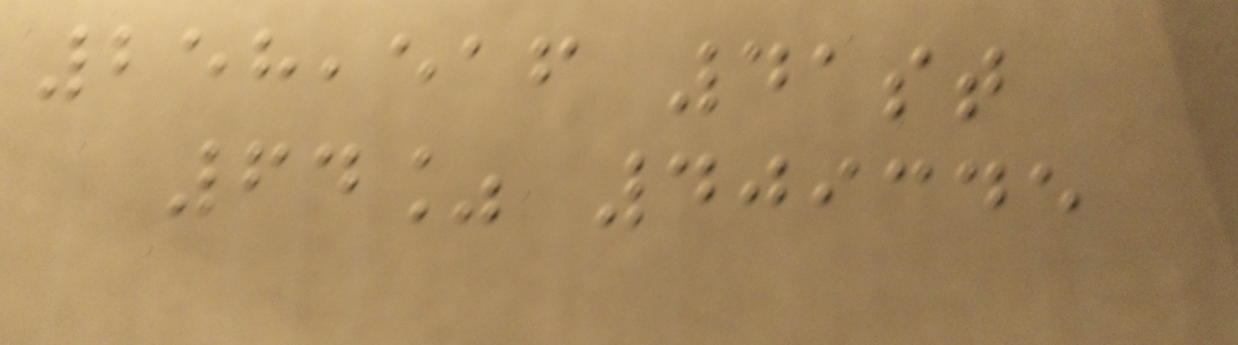258,516 41st
64% 409345
